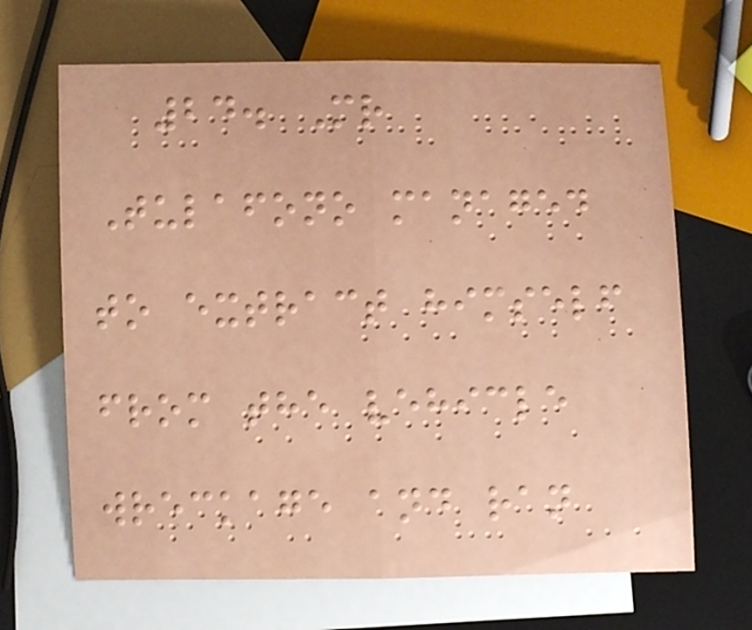24. Mr
Tulafono managed
to extract himself
from the vehicle
wreckage and ran
